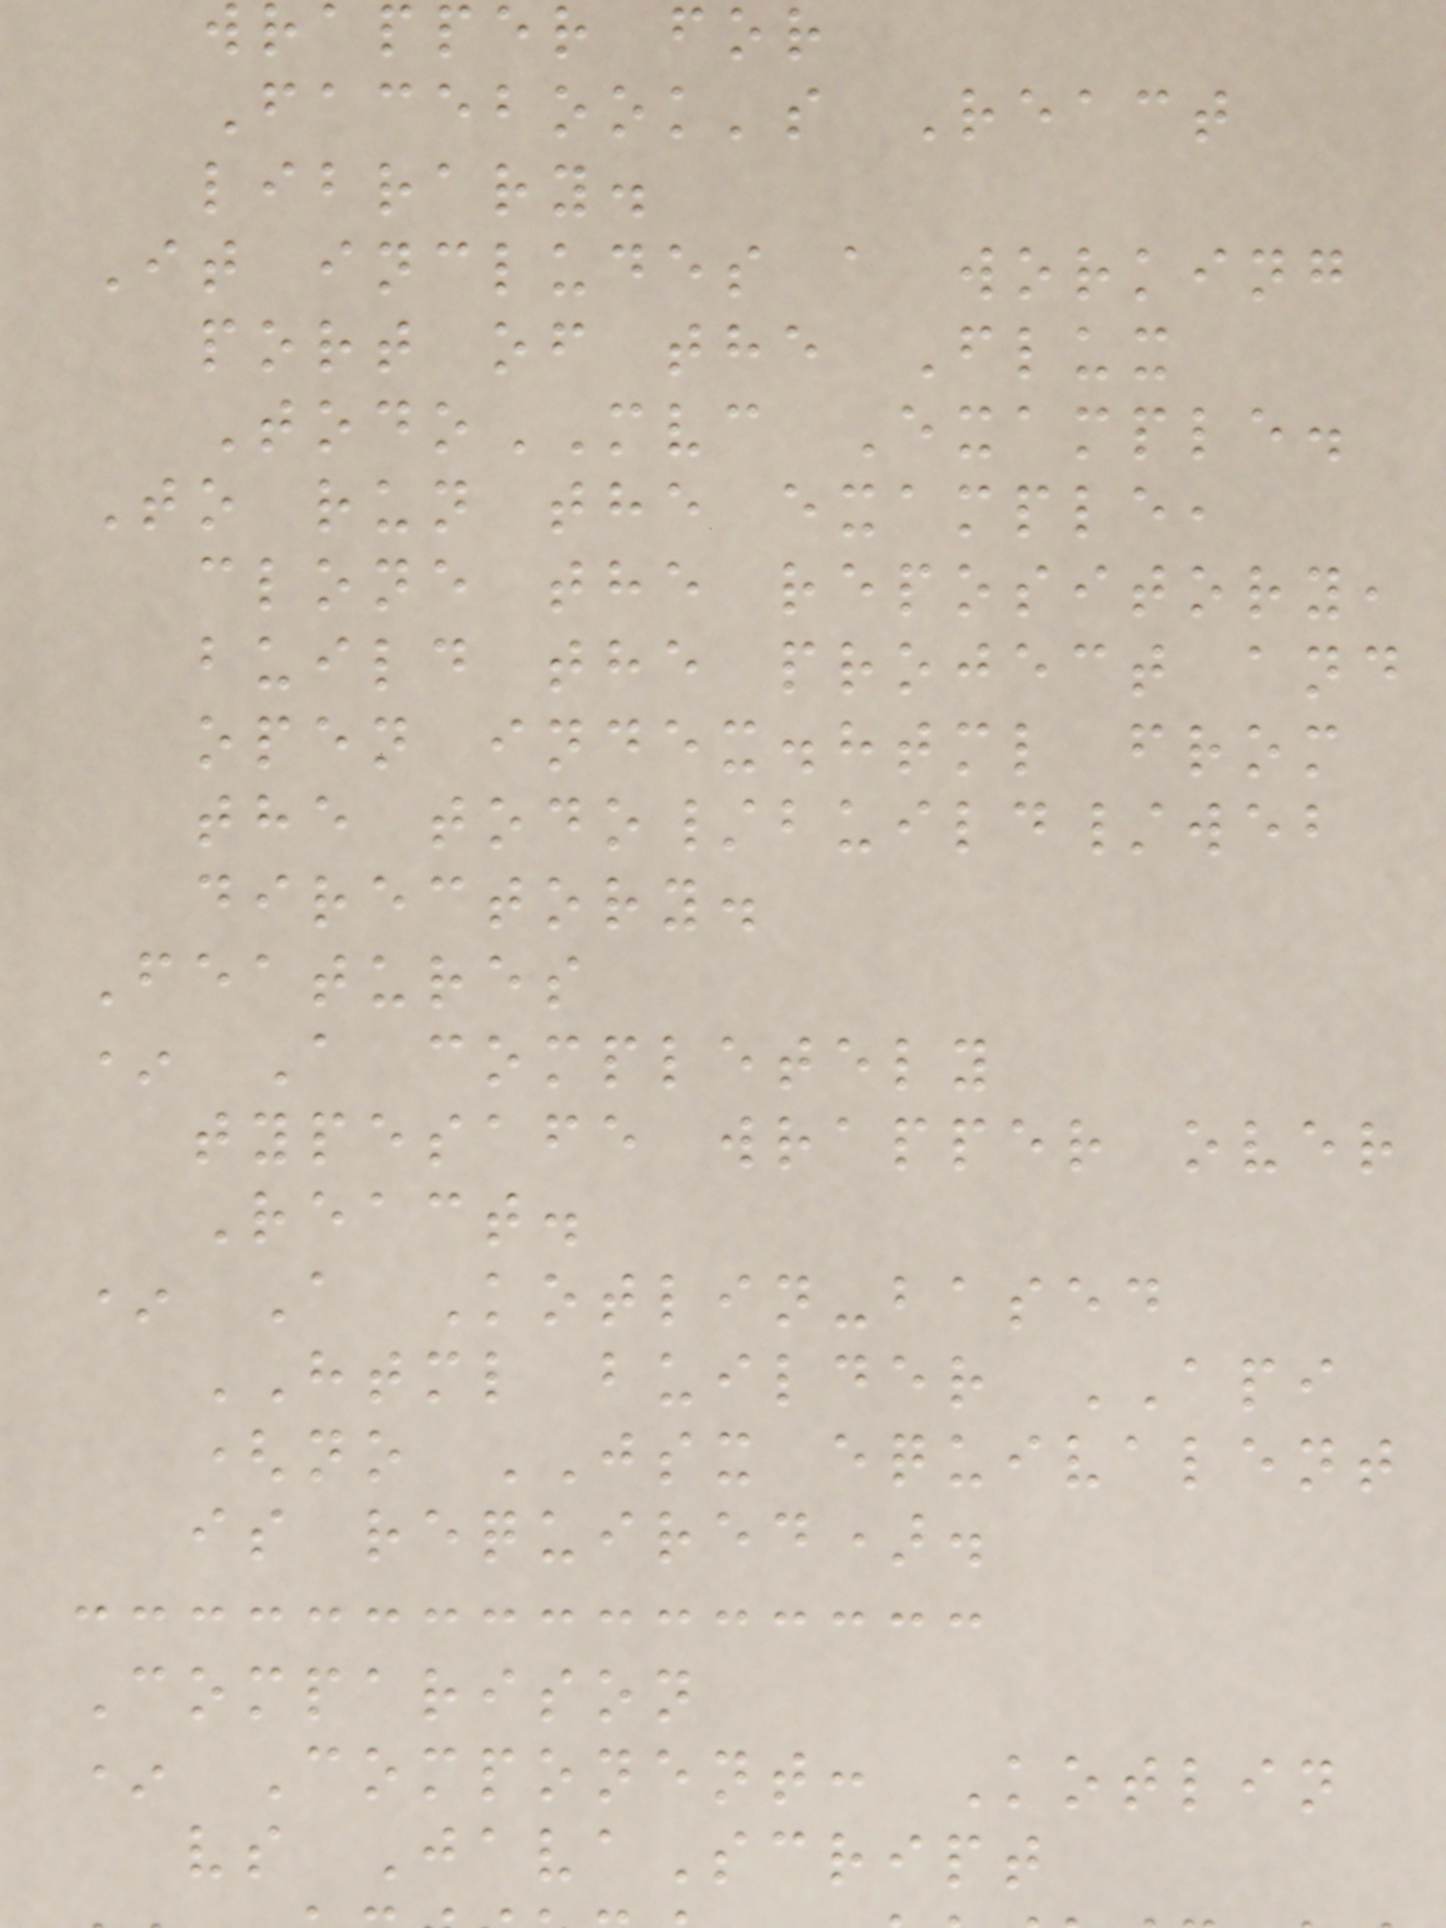wrapper for
Facebook's React
library.
It includes a working
port of the Flux
TodoMVC Example.
To run the example,
clone the repository,
build the project and
open index.html from
the todo/build/web
directory.
Features
* A completely
typesafe wrapper over
React.
* A Kotlin-based
HTML builder API
(no JSX equivalent
is required).
Comparison
* Component: Kotlin
vs JavaScript
